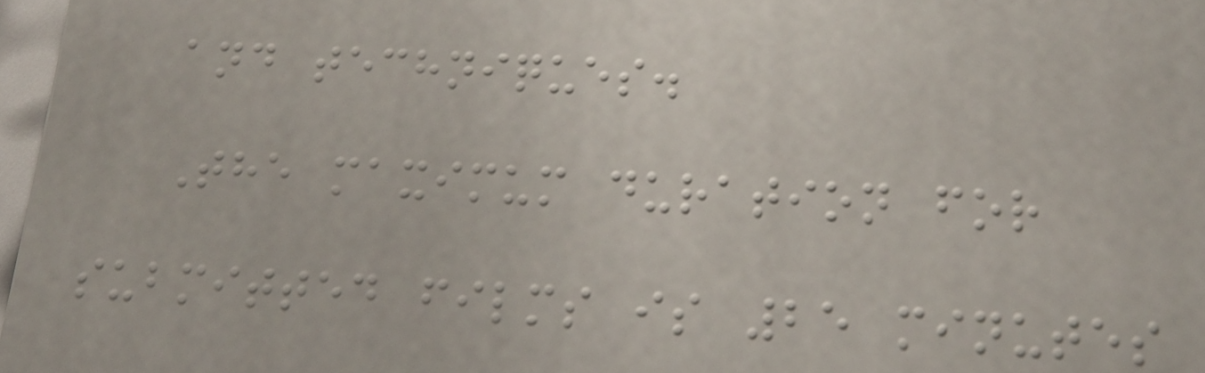and techniques.
The maximum duration for
submitted films is 25 minutes
